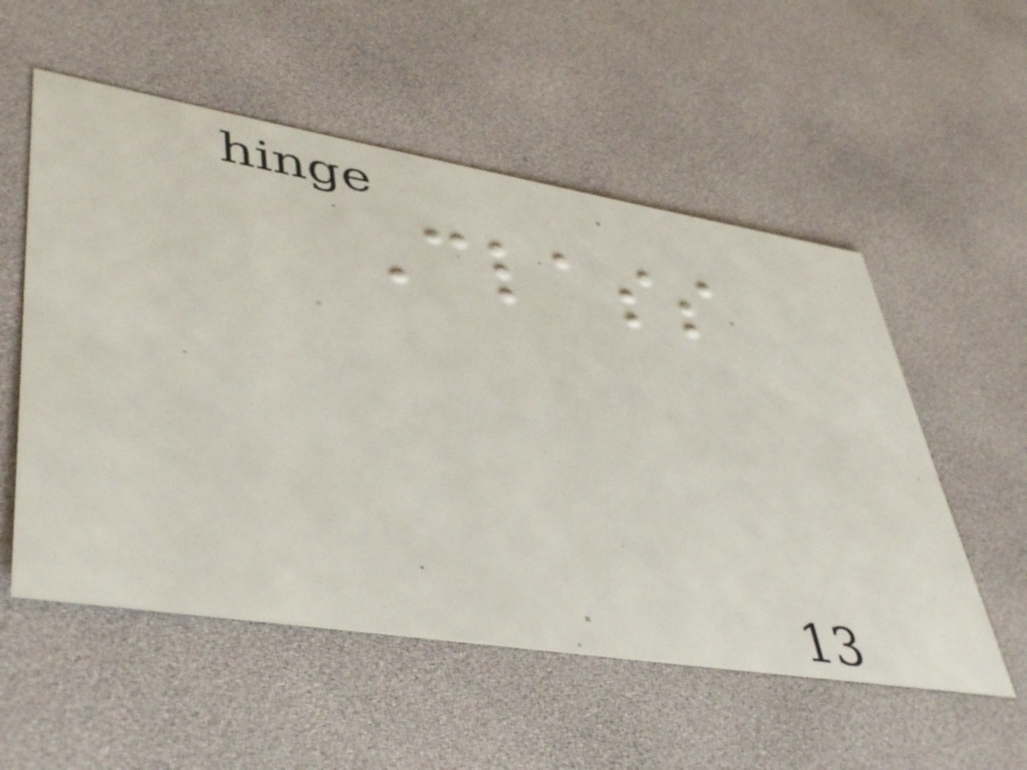Class
